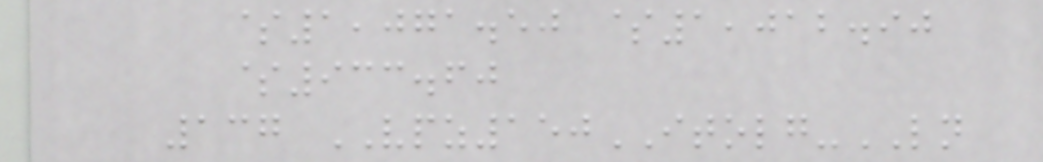$1,071.50 $1,012.90
$933.60
137 VPZ150ITOLG-LN
